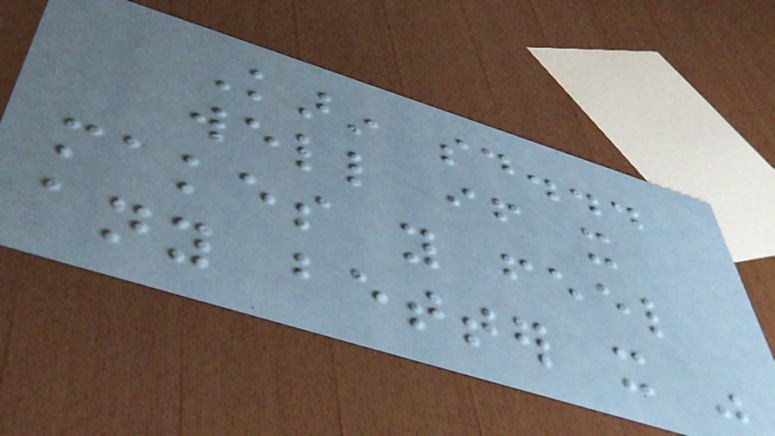Karin said...
well if it
makes you feel
any better it was
